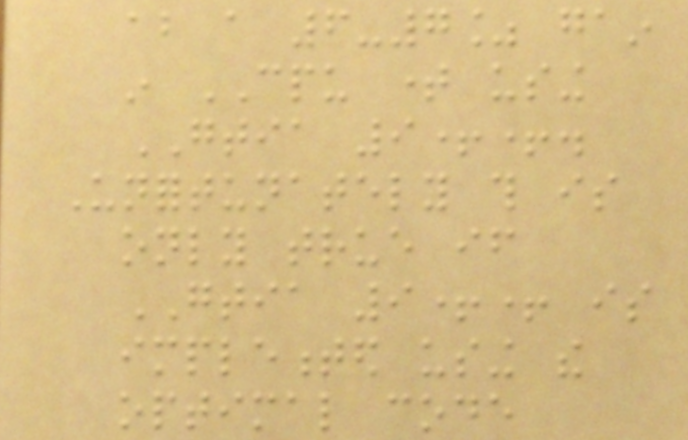about a 6-7% gain
in CPU time using
GTIA 9++.
Unfortunately this is
only true if
GTIA 9++ is
implemented using the
optimal code
